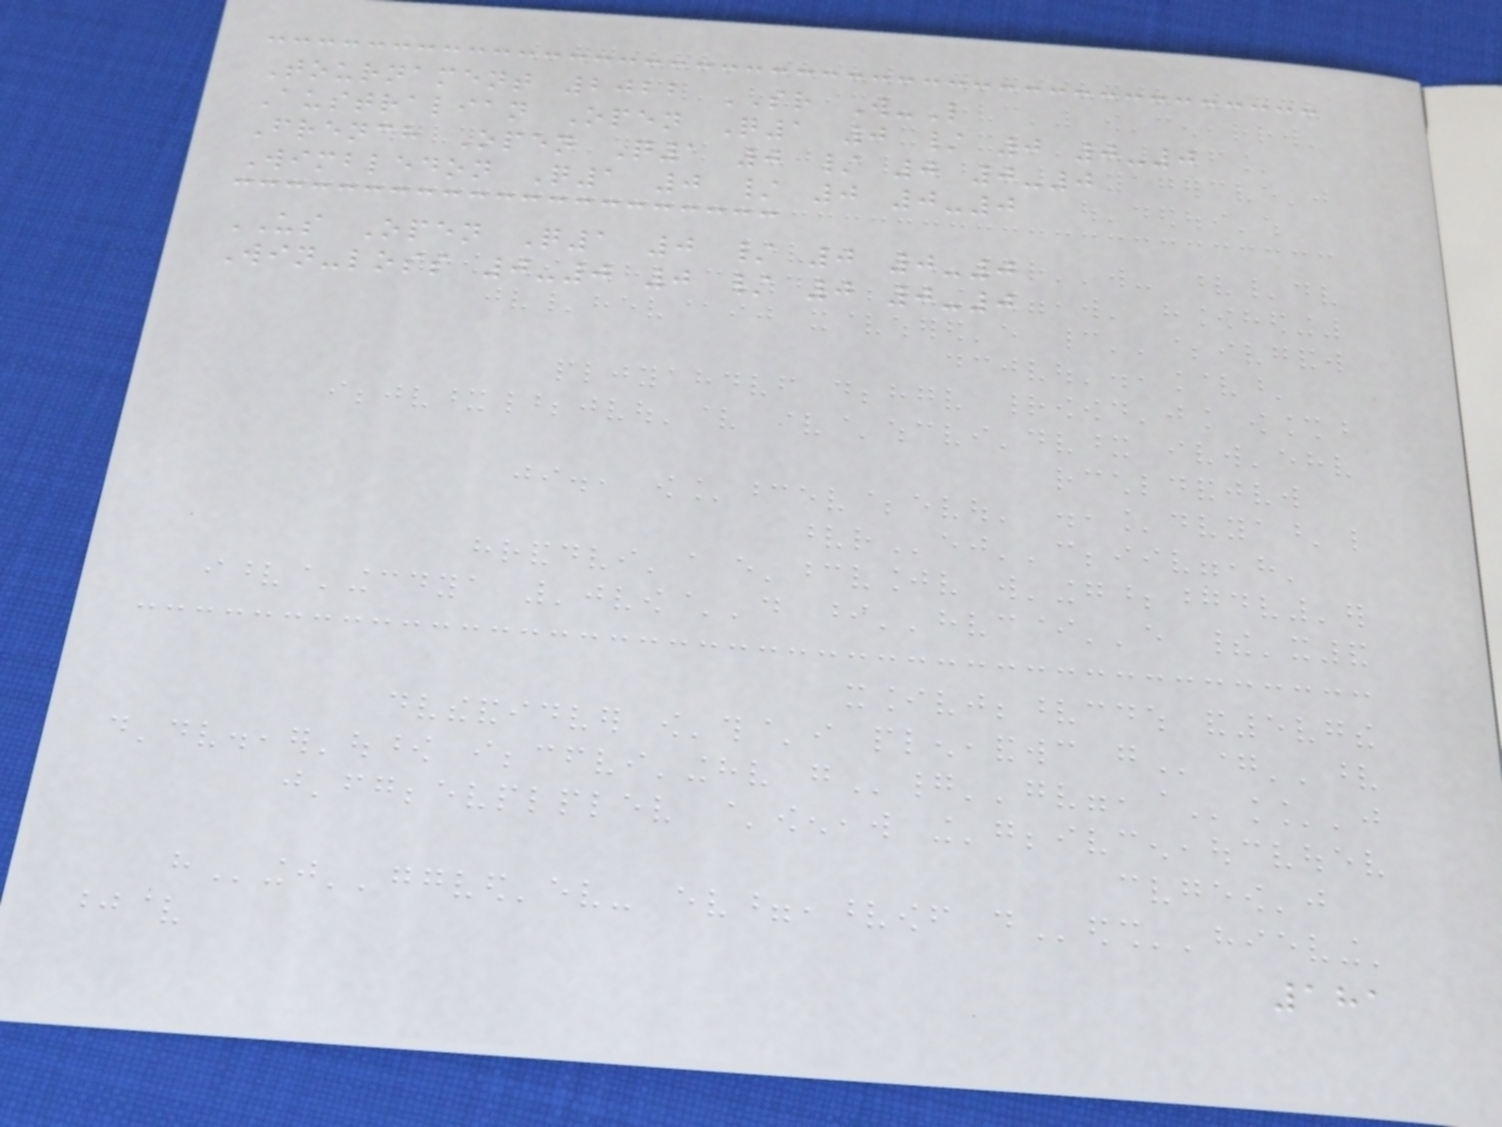Tournament 2022 SR W-L
Australian Open Q1 0 / 0 0-0
French Open Q1 0 / 0 0-0
Wimbledon Q1 0 / 0 0-0
US Open Q1 0 / 0 0-0
Win-loss 0-0 0 / 0 0-0
181
